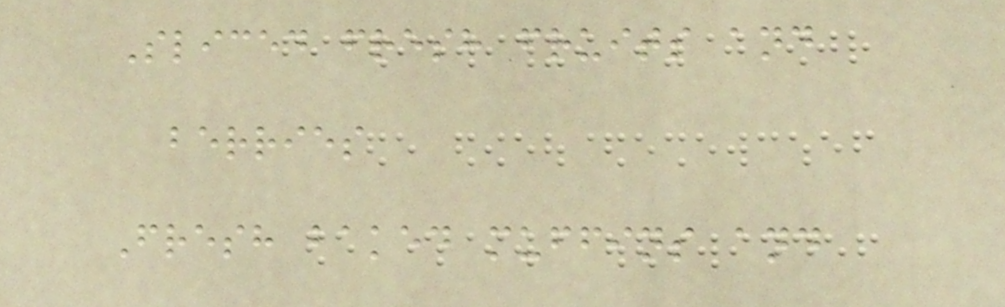Sliced fresh fruits and
berries
Fresh baked muffins and
